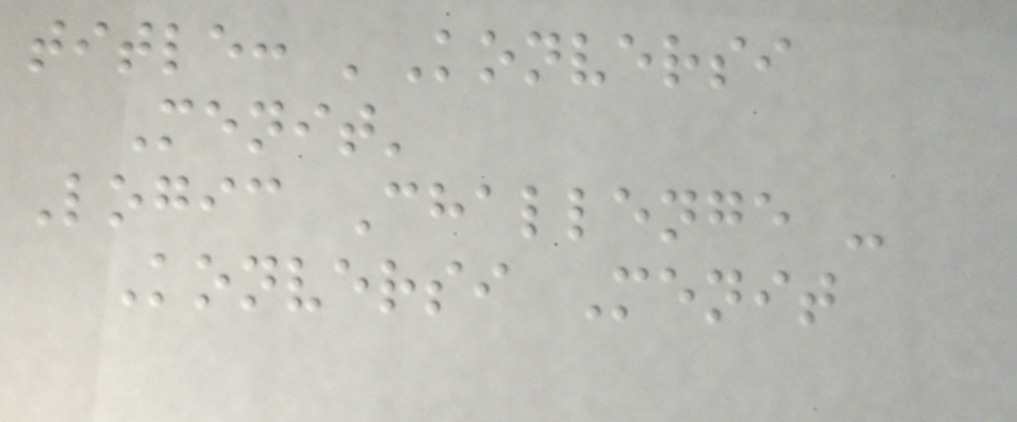title: 'Konversi
Menit'
Logic Challenge -
Konversi Menit
